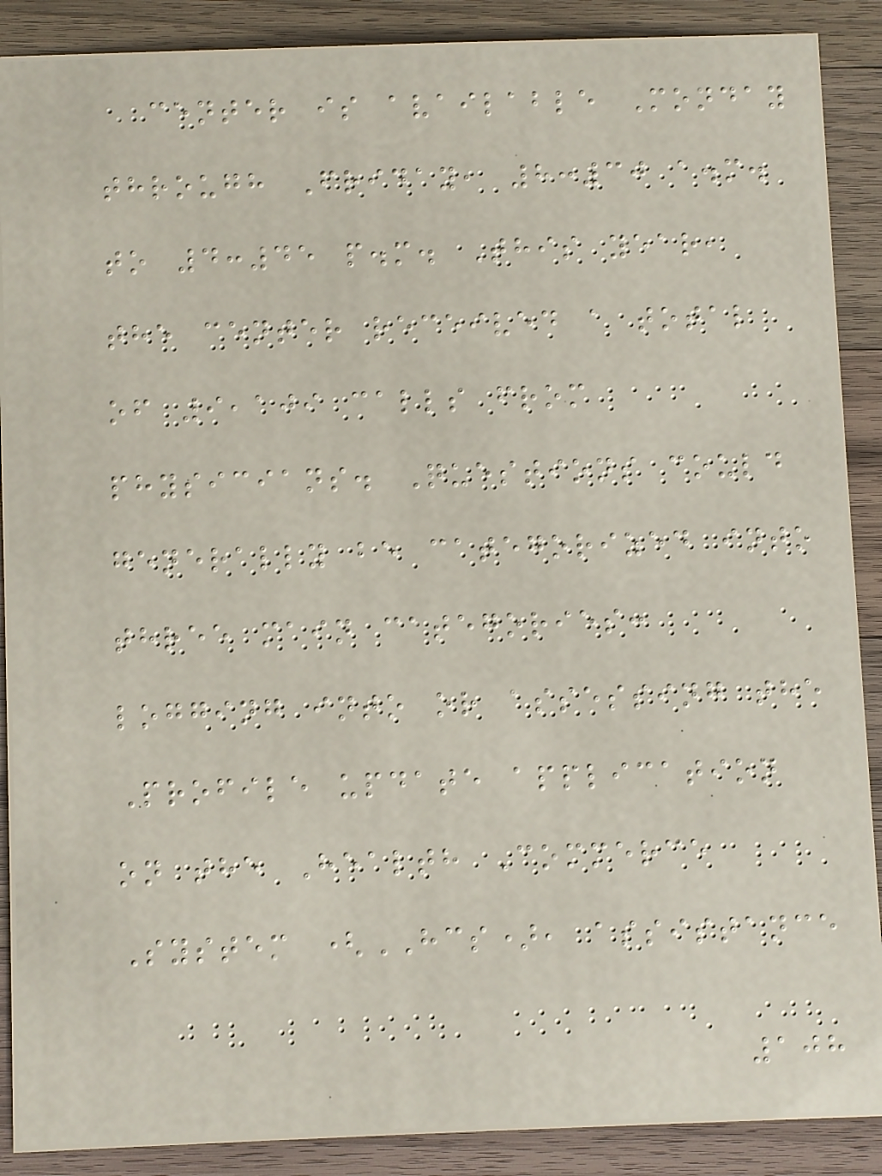center is available Monday
through Friday, 8:30 a.m.
to 4:45 p.m. This year,
the center received a total
of 9,109 calls from
physicians. Questions could
generally be categorized into
three main categories:
logging into or assessing the
Profile update application
on the Health Commerce
System (HCS), assistance
108
